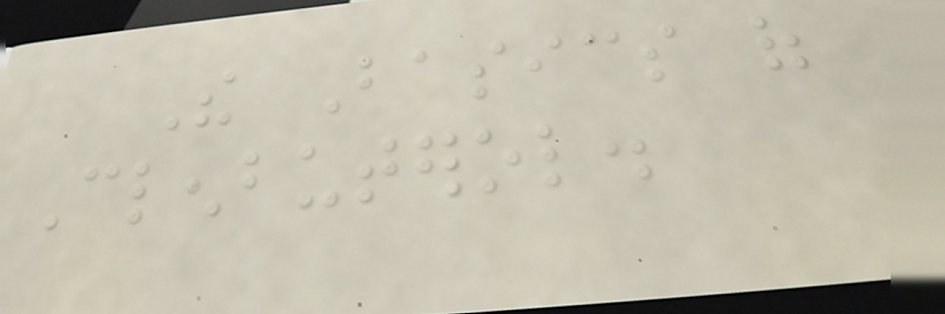The Basics of
Clenbuterol.
